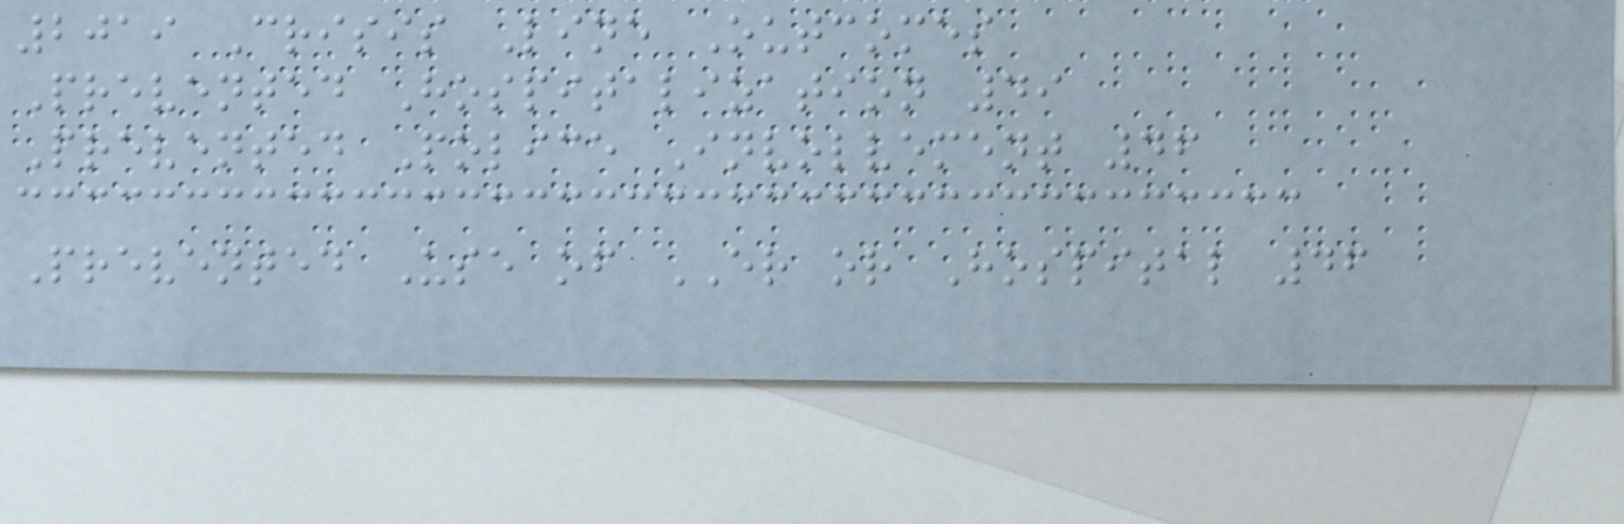2019 Crisis Line Outcomes
Prevented Hospitalization 49
Prevented Police Involvement 46
Prevented Use of ER or Hospital 46
